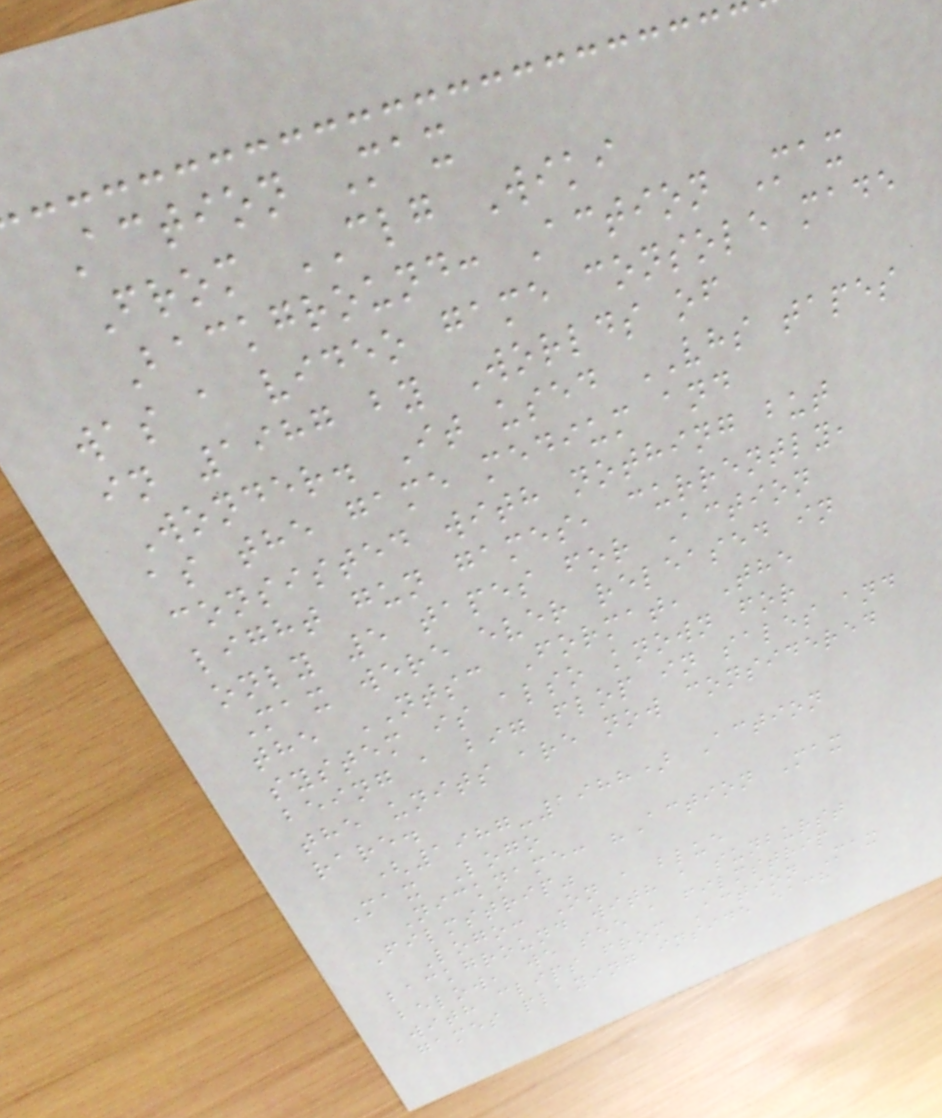Action Max
From CLG Wiki
Background: Action Max
was a video game console made
in 1987 by Worlds of
Wonder. It used VHS tapes
as the game medium and
consisted with nothing but
light gun games, currently,
only 5 tapes for Action
Max were ever released in
the NTSC Format, The
system is also known for
being a big flop in sales and
the units are now considered
rare.
(1987-1988) Action
Max Logo
Nickname: "Action Max
Filmstrip"
Logo: On a blue
background with a sunburst
below, we see a filmstrip
with clips from Action Max
games playing inside each
